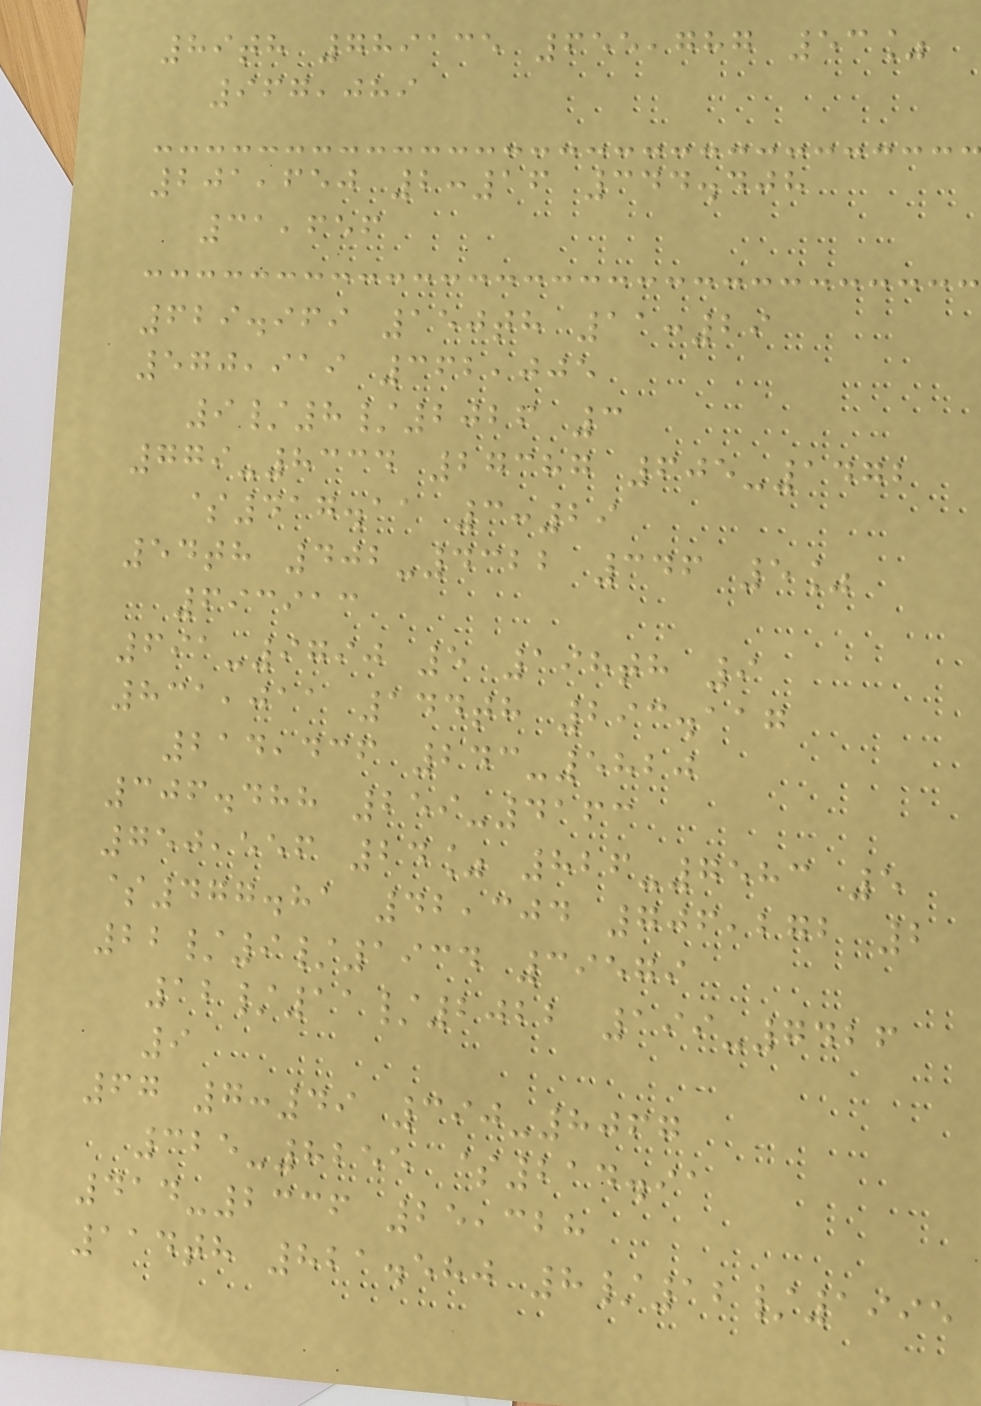89th 789135 655,787 53%
967,089
201,650 2:16 344.408
31,656
629.969 150th 11:29
570,919 362,005
9/8/2026 3
779-8334 27387 605-1472
$417.11 3:29
54th 402-4322 346 5%
693913
691-9790 5 198th 9
831,011 144th 293.117
214,436 243-5820
306.488 259-4163
750,556 24% 826-7583 5
$477.81 42,304 706,272 2
22/9/1934 39579
12/11/2022 199-7426
9
67 7:49 390-8067
325-8255 $214.91
414-2336 25,328
114th 821.580 8/12/1995
